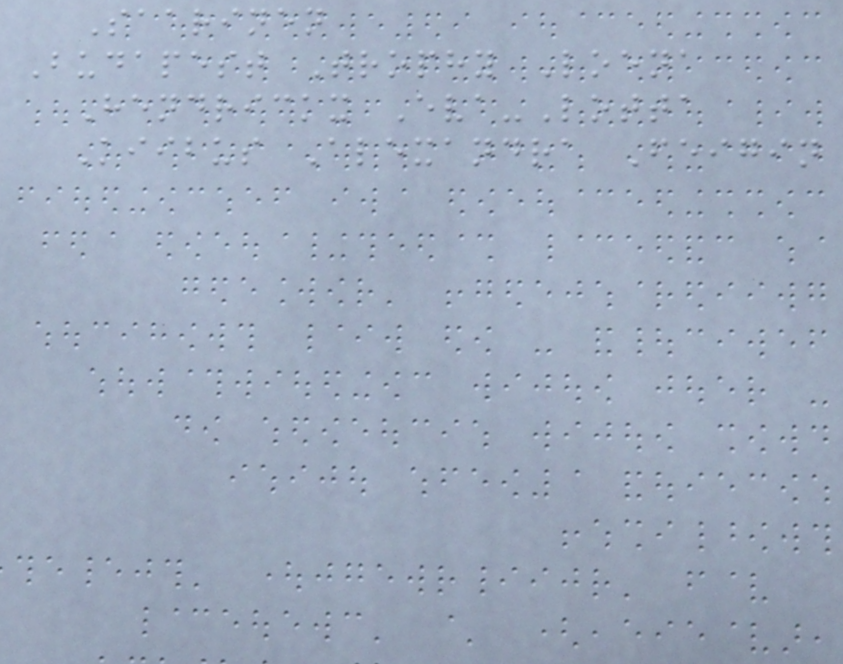Saarinen
Budapest Trophy Loena
Hendrickx Eva-Lotta
Kiibus Alexandra Feigin
